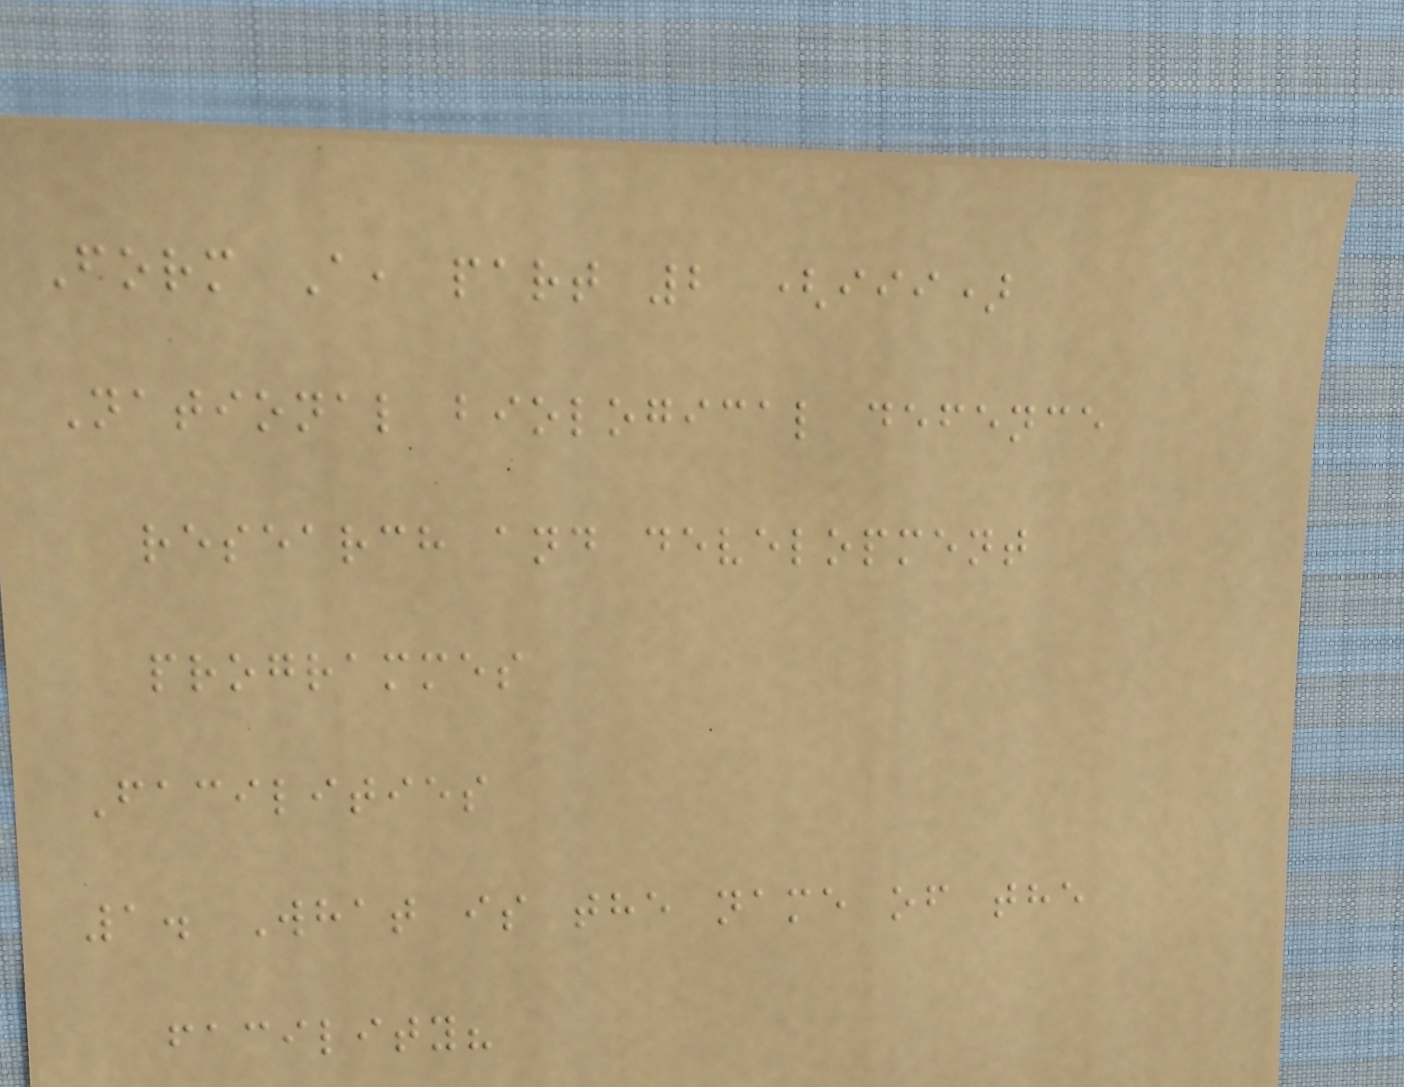Form A, part 2 (iii)
National biological defence
research and development
programmes
Facilities
1. What is the name of the
facility?
